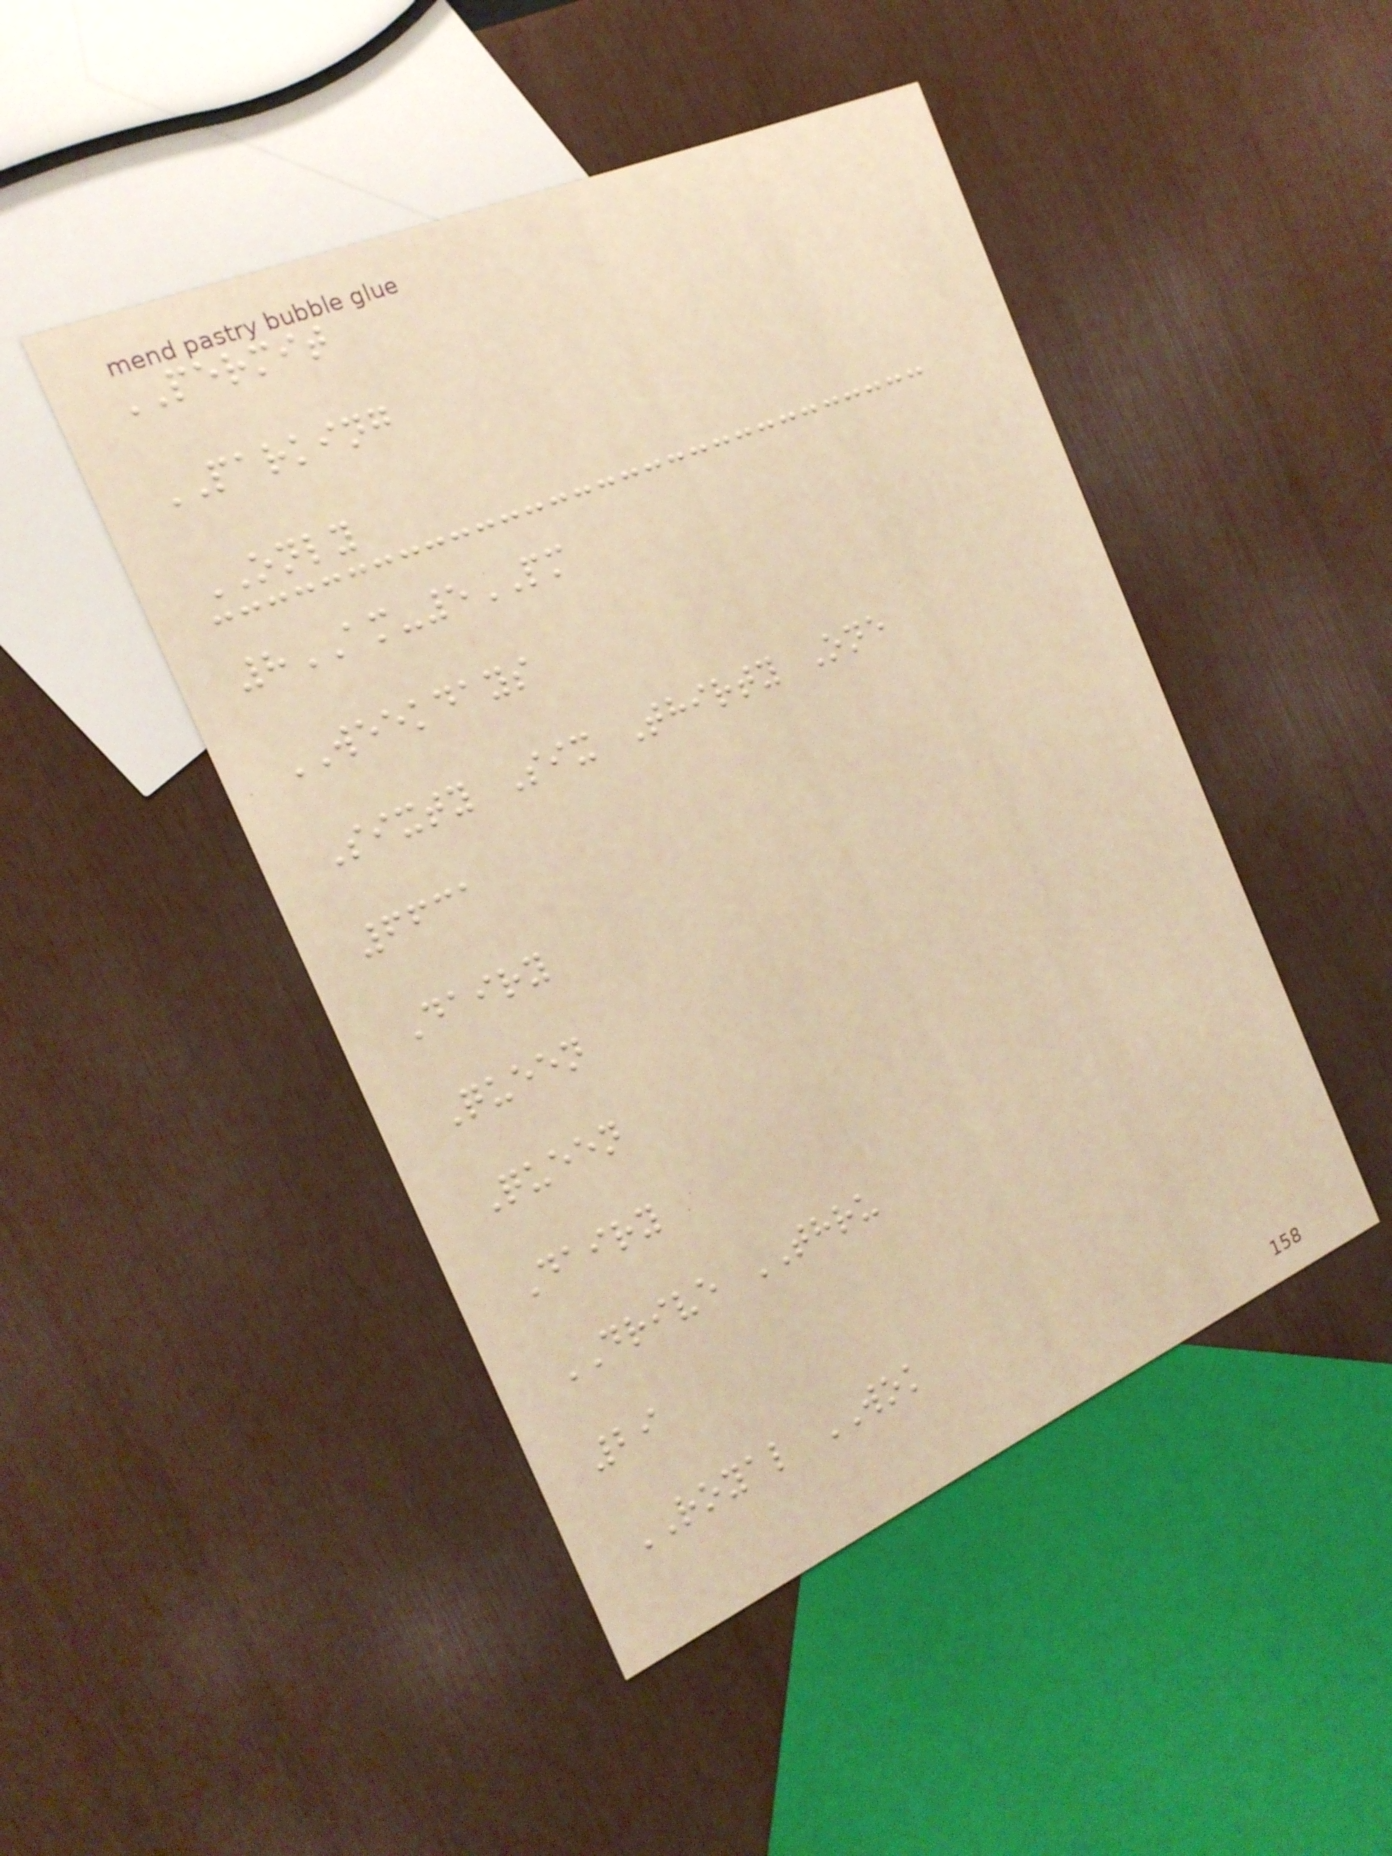PERMIT
PARKING
ONLY
8AM-5PM
WEEKDAYS
Sixty Six Thirty One
6631
Dairy
Queen
Queen
Dairy
DRIVE THRU
29
ROYAL WOK
